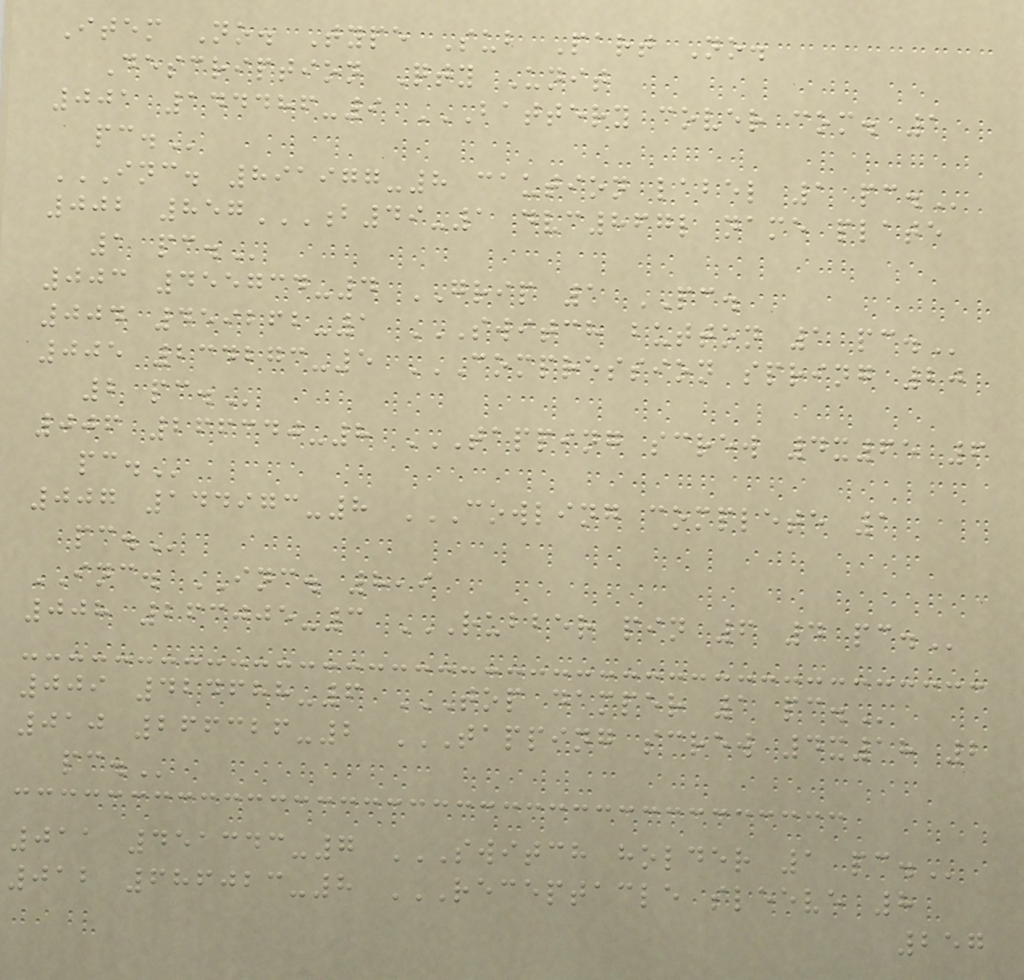Item No. Type Sub Part No.
Description Qty Unit
001 144486-9 BATTERY COVER COM. 1
PC.
INC. 891977-8 CAUTION LABEL 1 PC.
002 857B49-1 DVC867L NAME PLATE
1 PC.
003 455734-4 GRIP 1 PC.
004 459262-1 SWITCH BUTTON 1 PC.
005 234273-5 COMPRESSION SPRING 20
2 PC.
006 266340-8 TAPPING SCREW 4X65 6
PC.
007 144973-8 COWLING COMPLETE 1
PC.
INC. INC. 8,9
008 263005-3 RUBBER PIN 6 4 PC.
009 424688-6 TOP DAMPER 1 PC.
010 266326-2 TAPPING SCREW 4X18 2
PC.
011 451343-7 SWITCH HOLDER 1 PC.
012 686023-8 RECEPTACLE SLEEVE 8
257
